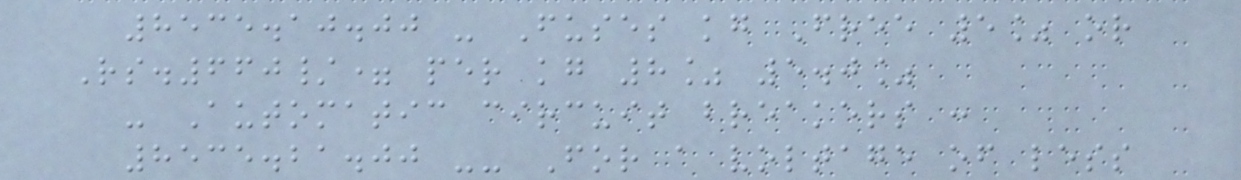8535.10.00 - Fuses kg Free 5% or
Rs.660/= per kg 8% 5.0%
- Automatic circuit breakers :
8535.21.00 -- For a voltage of less
